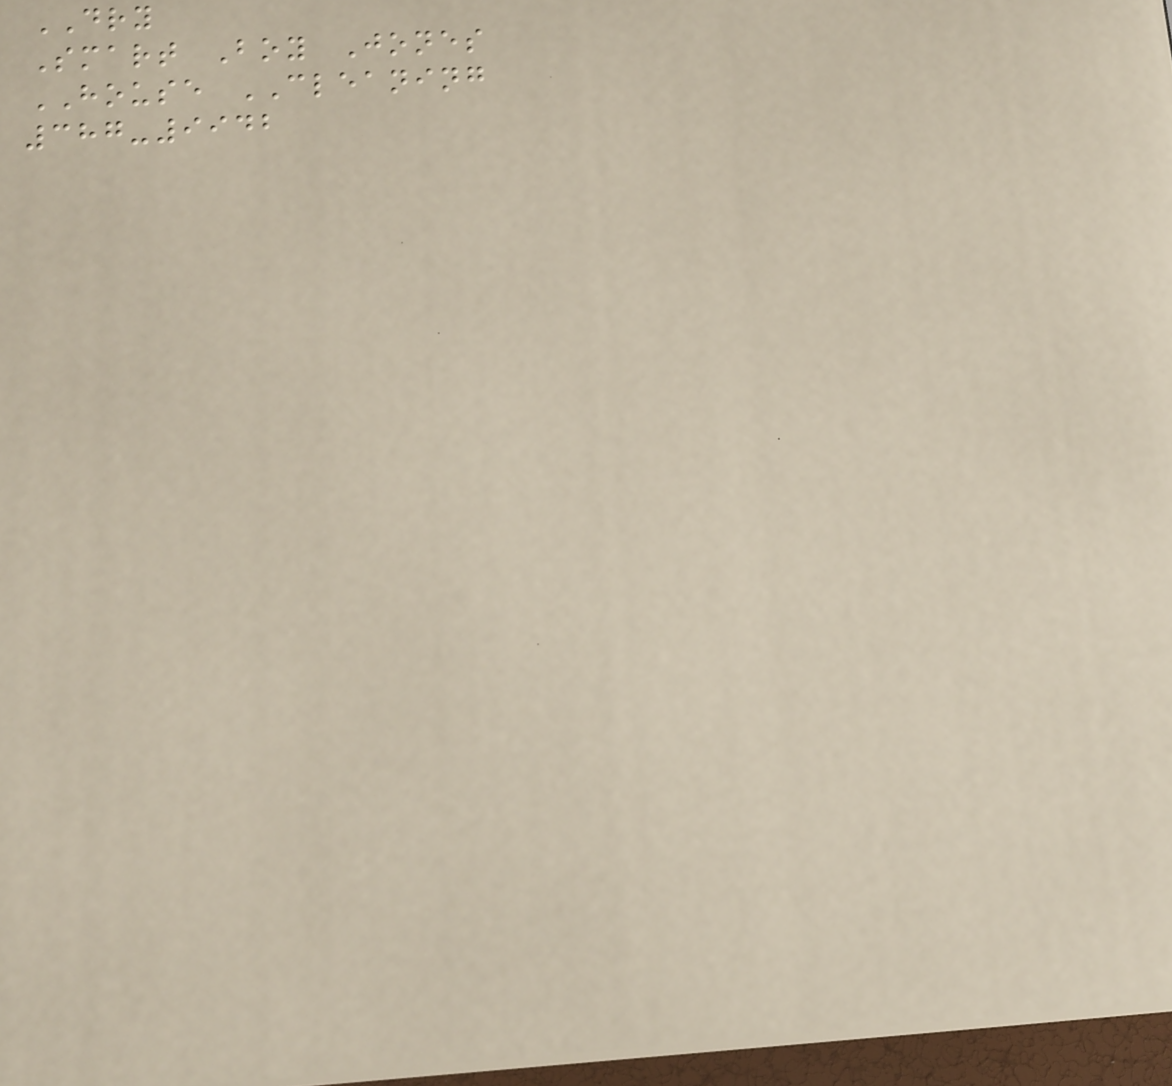DRY
Smart Boy Jones
HOUSE CLEANING
387-9942
